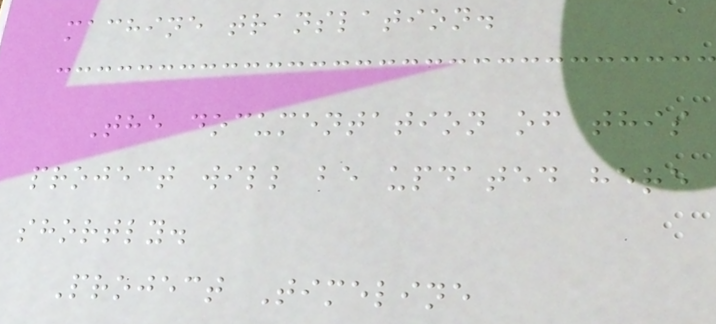machine translation.
The documentation of this
project will be updated here
shortly.
Project Timeline
